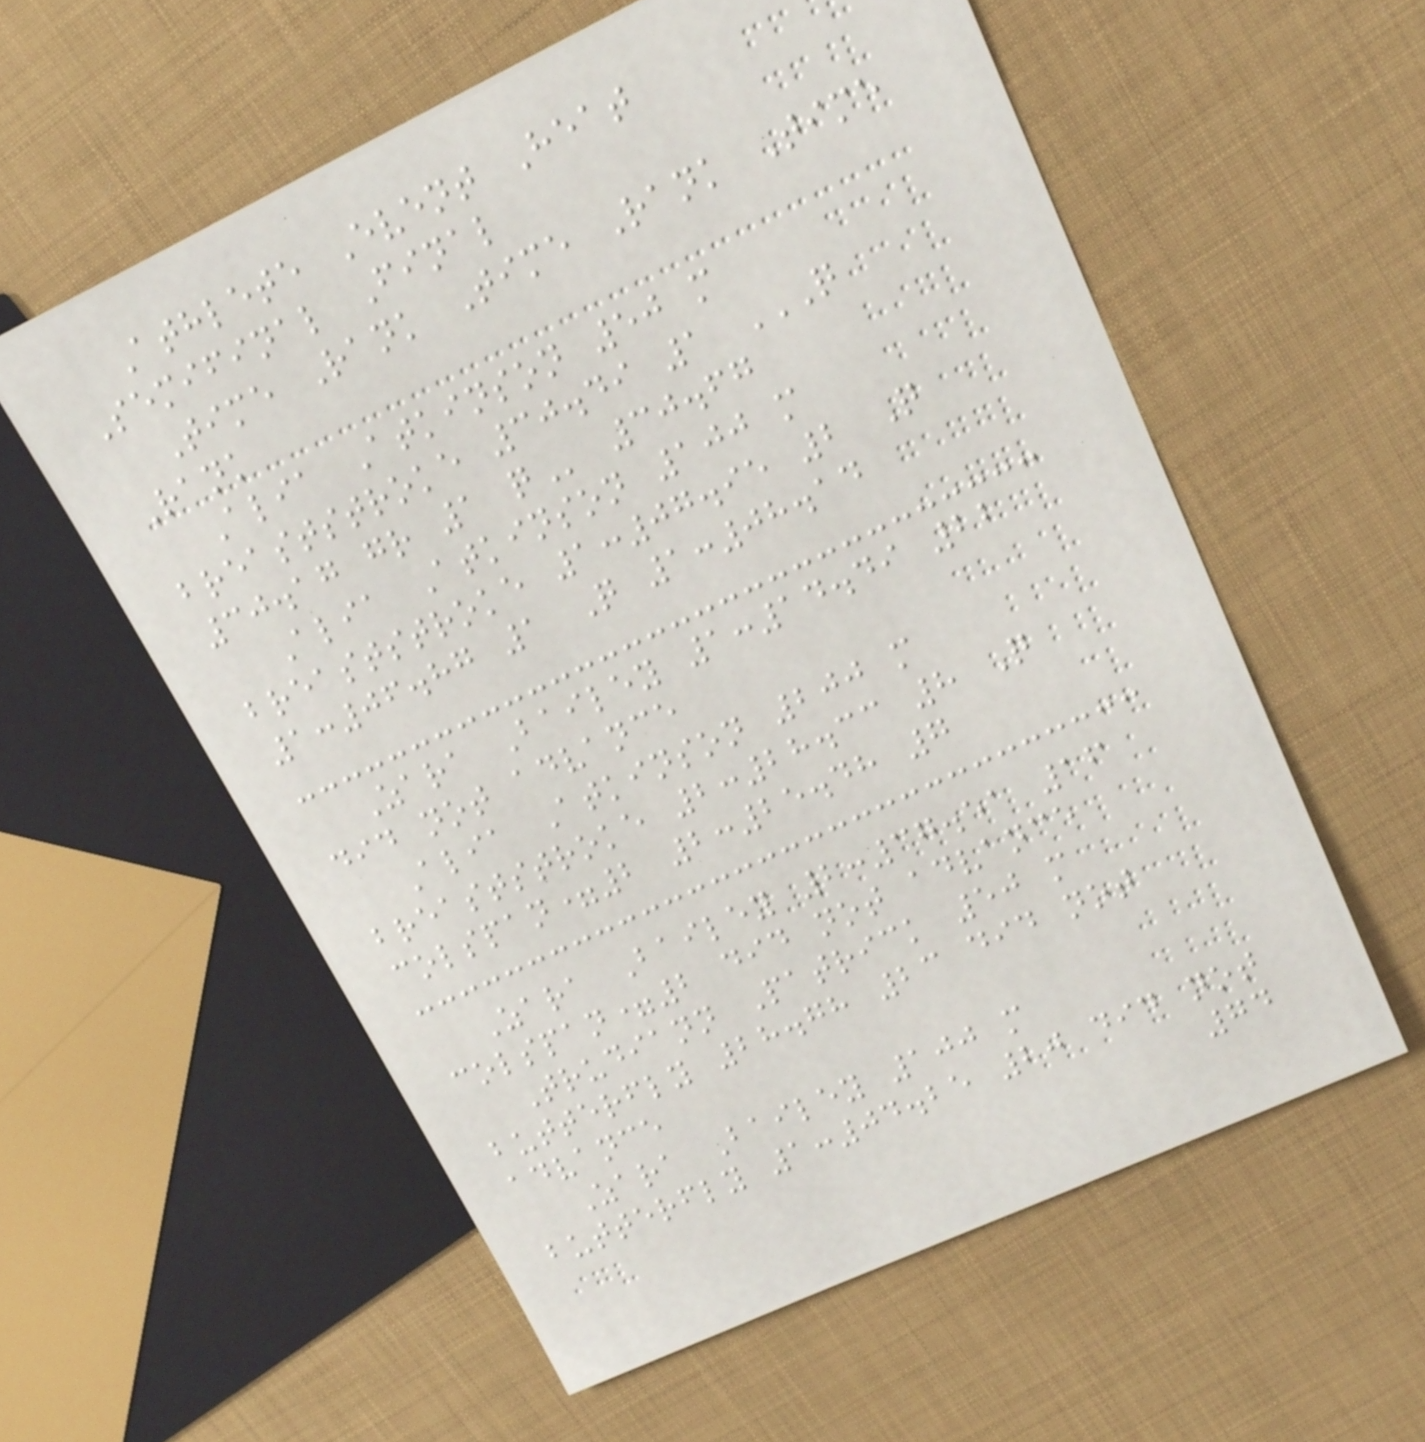Athlete Event Heat
Semifinal Final
Time Rank Time Rank Time
Rank
Alia Atkinson 50 m
breaststroke 30.49 1 Q
30.17 GR 1 Q 30.67
Alia Atkinson 100 m
breaststroke 1:07.95 2 Q
1:06.87 1 Q 1:08.14
Zara Bailey 1:14.49 22
did not advance
Alia Atkinson 200 m
breaststroke 2:28.33 8 Q
colspan=2 2:25.48 7
Zara Bailey 2:37.51 16
colspan=2 did not advance
Trudiann Patrick 50 m
butterfly 28.78 23 did not
advance
Zara Bailey 100 m
butterfly 1:04.25 20 did not
74
